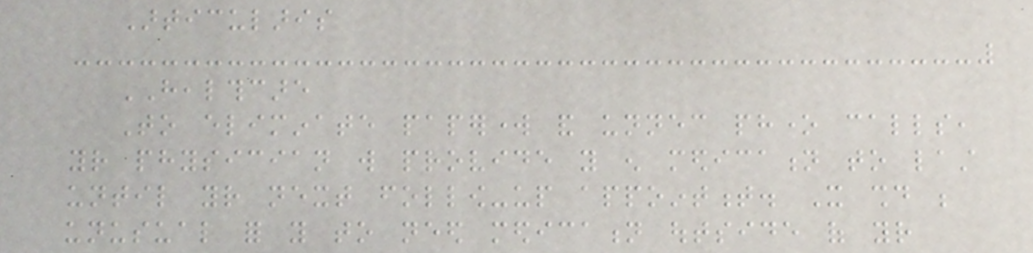Articularis
HEALTHCARE
To eliminate paperwork and unnecessary phone calls,
your physician will provide you enough medication to last
until your next follow-up appointment. It should be
unusual for you to need medication outside of your
